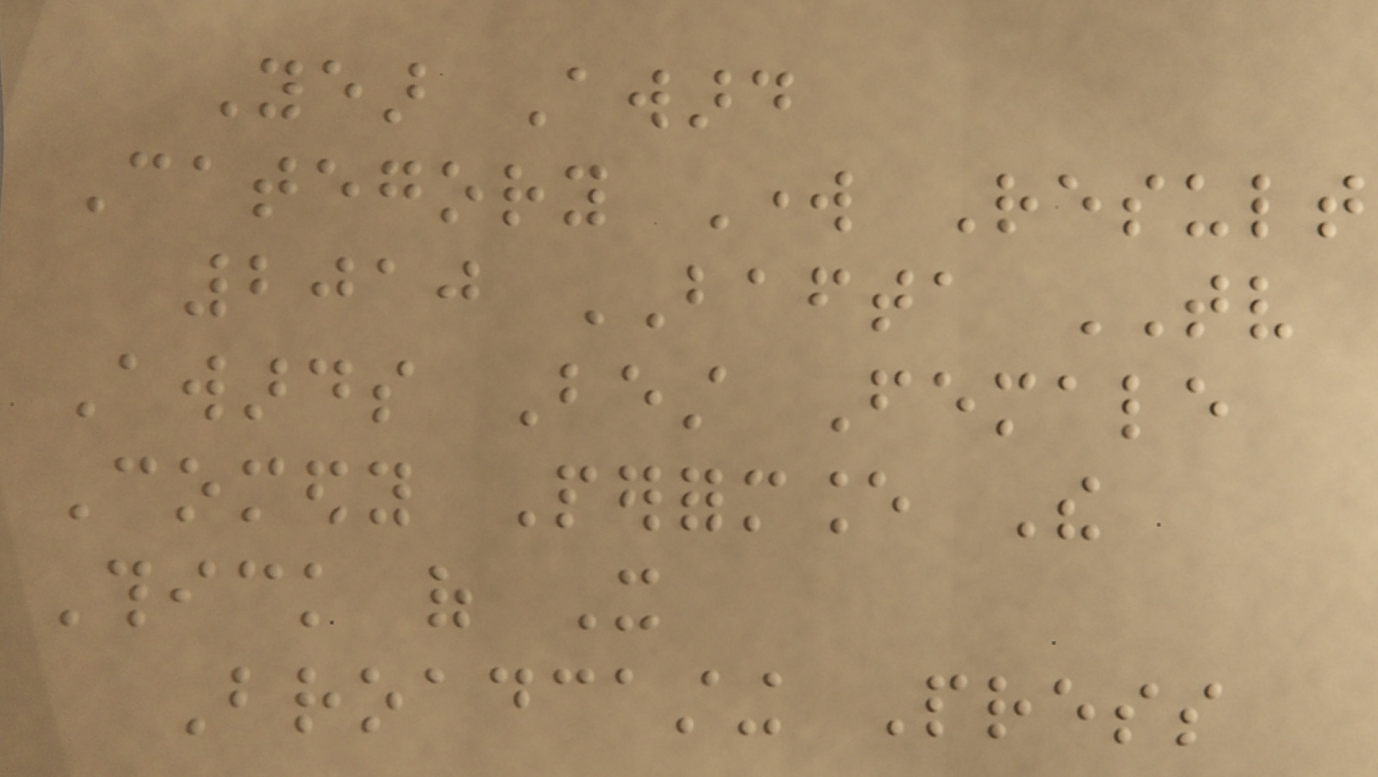Year Award
Category Work Result
2010 BAFTA TV
Awards Best Female
Comedy Performance The
Thick of It
Broadcasting Press
